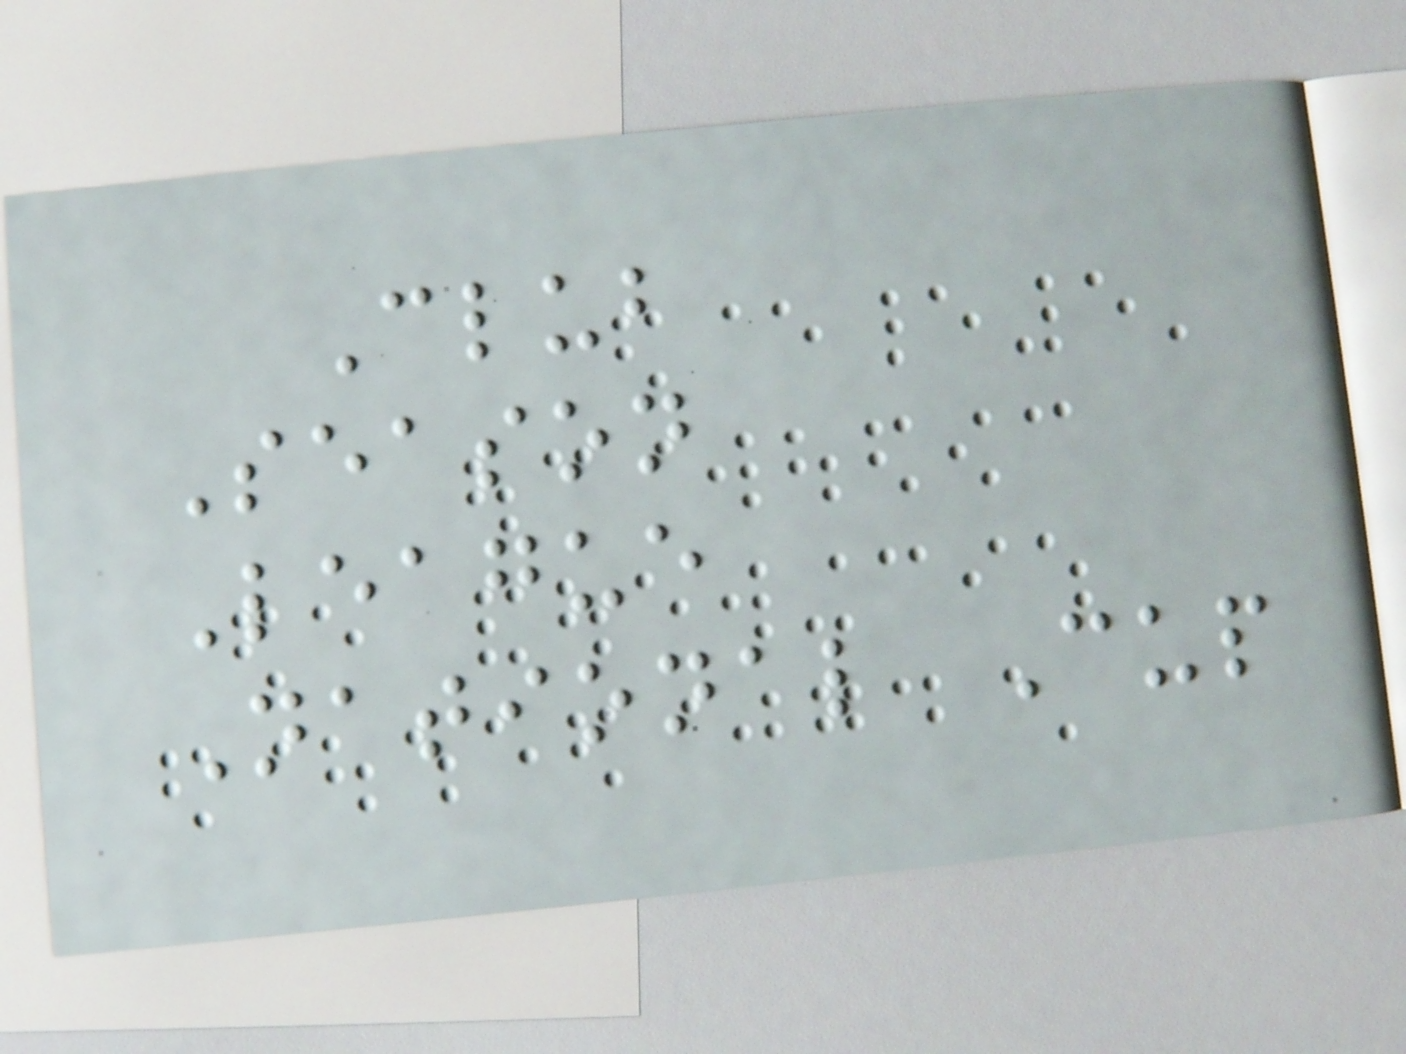Club
Season
League
National Cup
